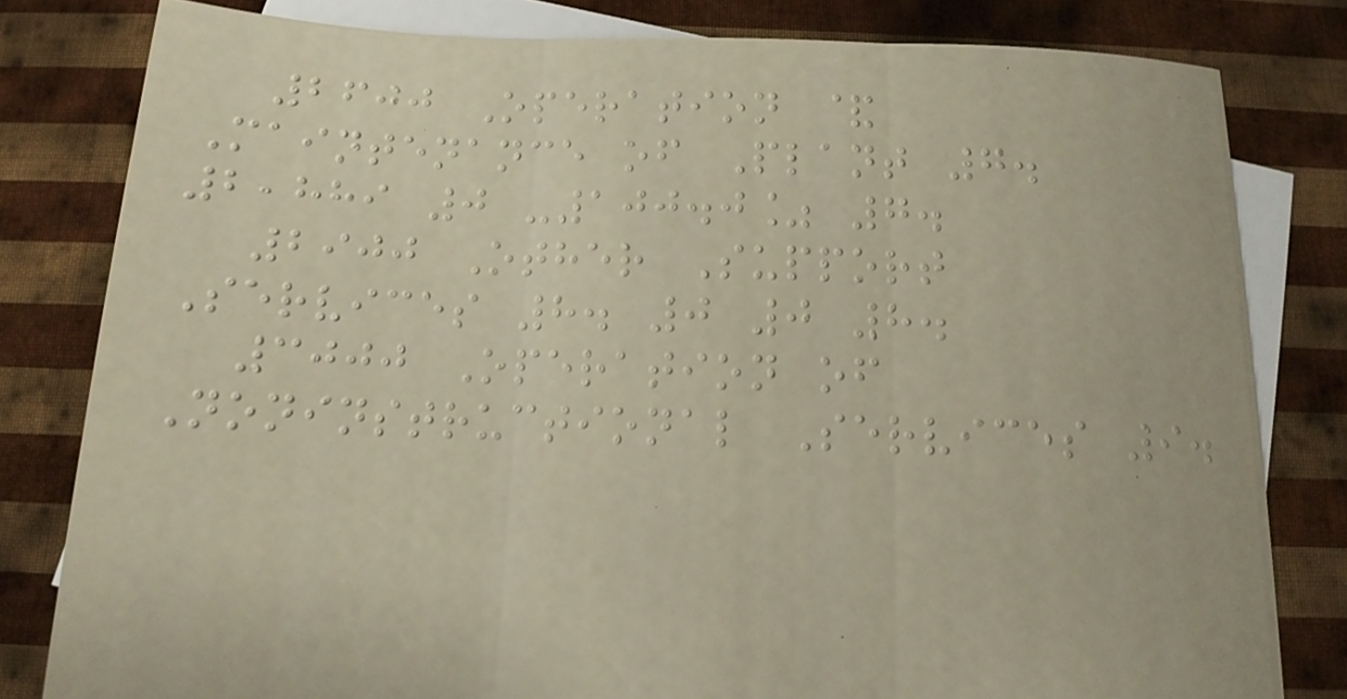2600 Operation &
Maintenance of Plant 7.
2,889 0 -100.0% 7.
2900 Other Support
Services 8. 0 0 8.
3000 Operation of
Noninstructional Services 9.
